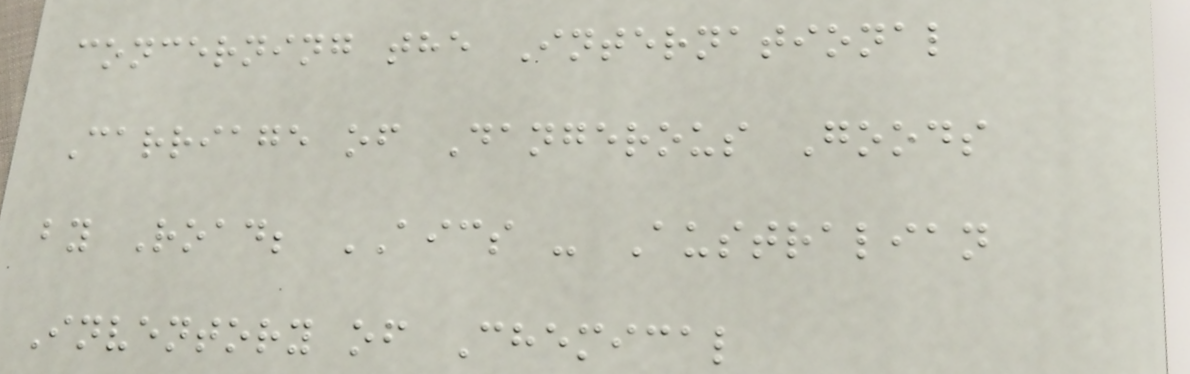concerning the International
Carriage of Dangerous Goods
by Road; AICS - Australian
Inventory of Chemical
